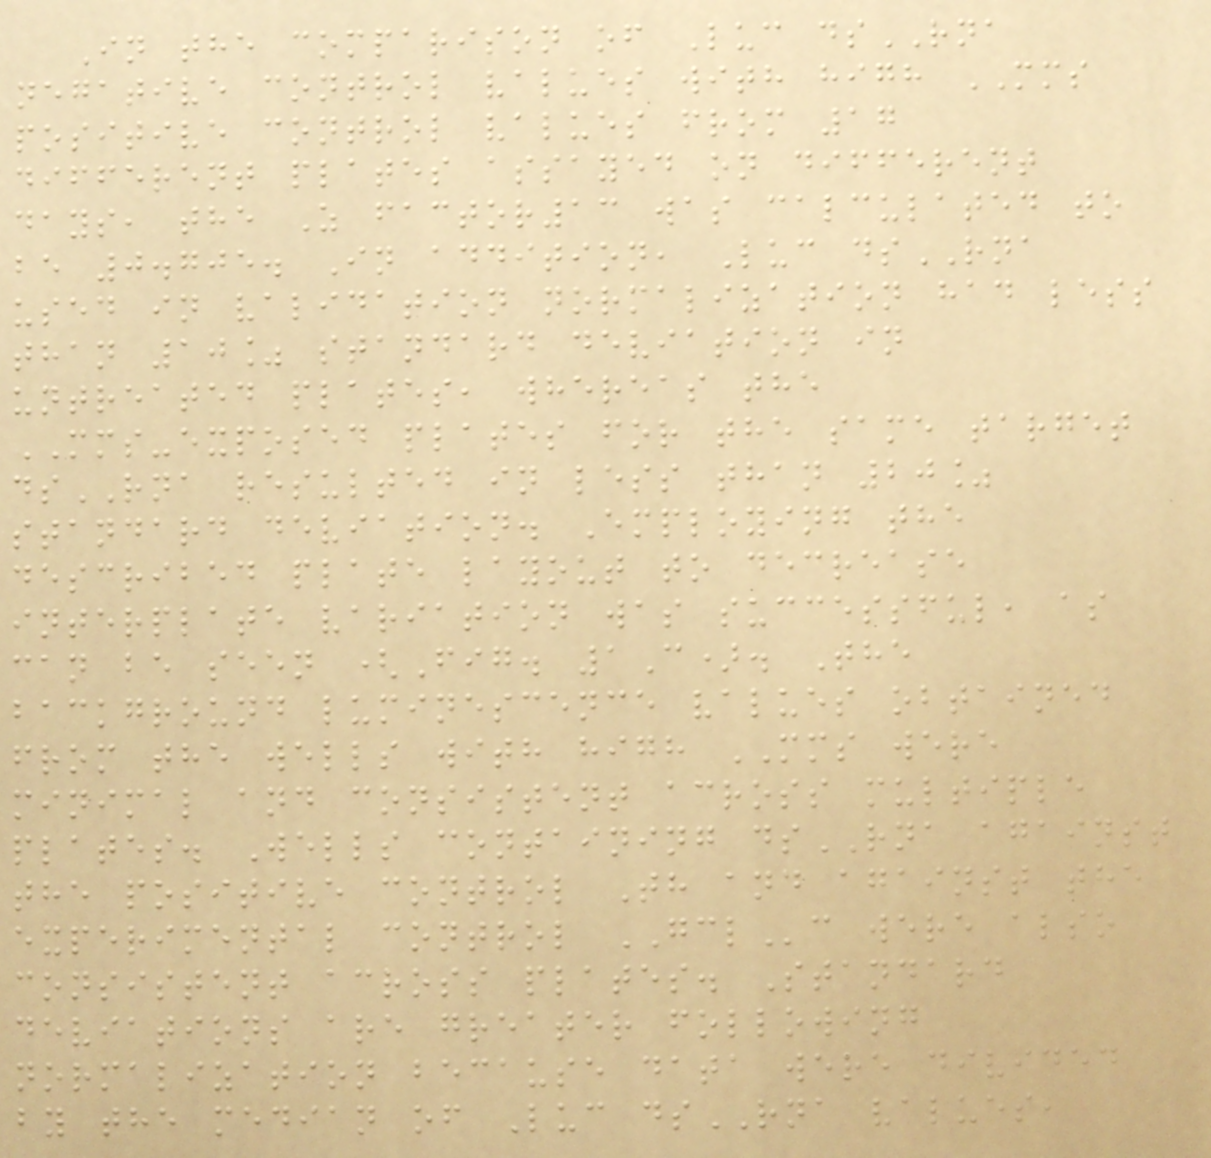In the comparison of Luc dsRNA
negative control values with high MMS
positive control values from 17
different plates assayed on different
days, the Z factor13 was calculated to
be 0.705. In addition, Luc dsRNA
used in validation normalization had less
than 10% standard deviation in
untreated plates, whereas the
MMS-exposed plates for the same target
dsRNA resulted in less than 20%
standard deviation. Employing the
described plate layout to decrease
interplate variation was successful, as
can be seen (Fig. 1C). The
background luminescence values obtained
from the wells with high MMS were
minimal and consistent across multiple
plates. Wells containing dsRNA against
the positive control Th and against the
experimental control GCLc were also
consistent across plates. Standard
deviations are greater following
normalization because data were divided
by the median of Luc dsRNA values,
